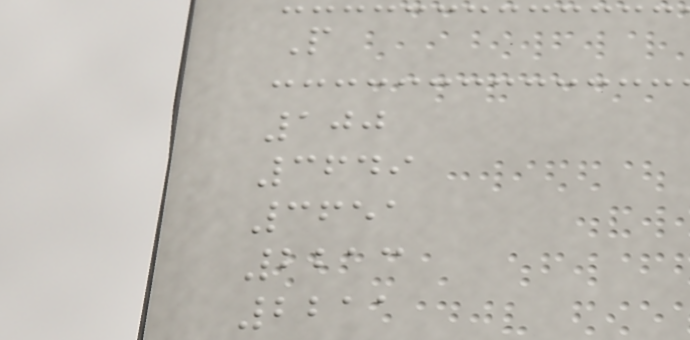P
100
3649
3651
2213
2211
